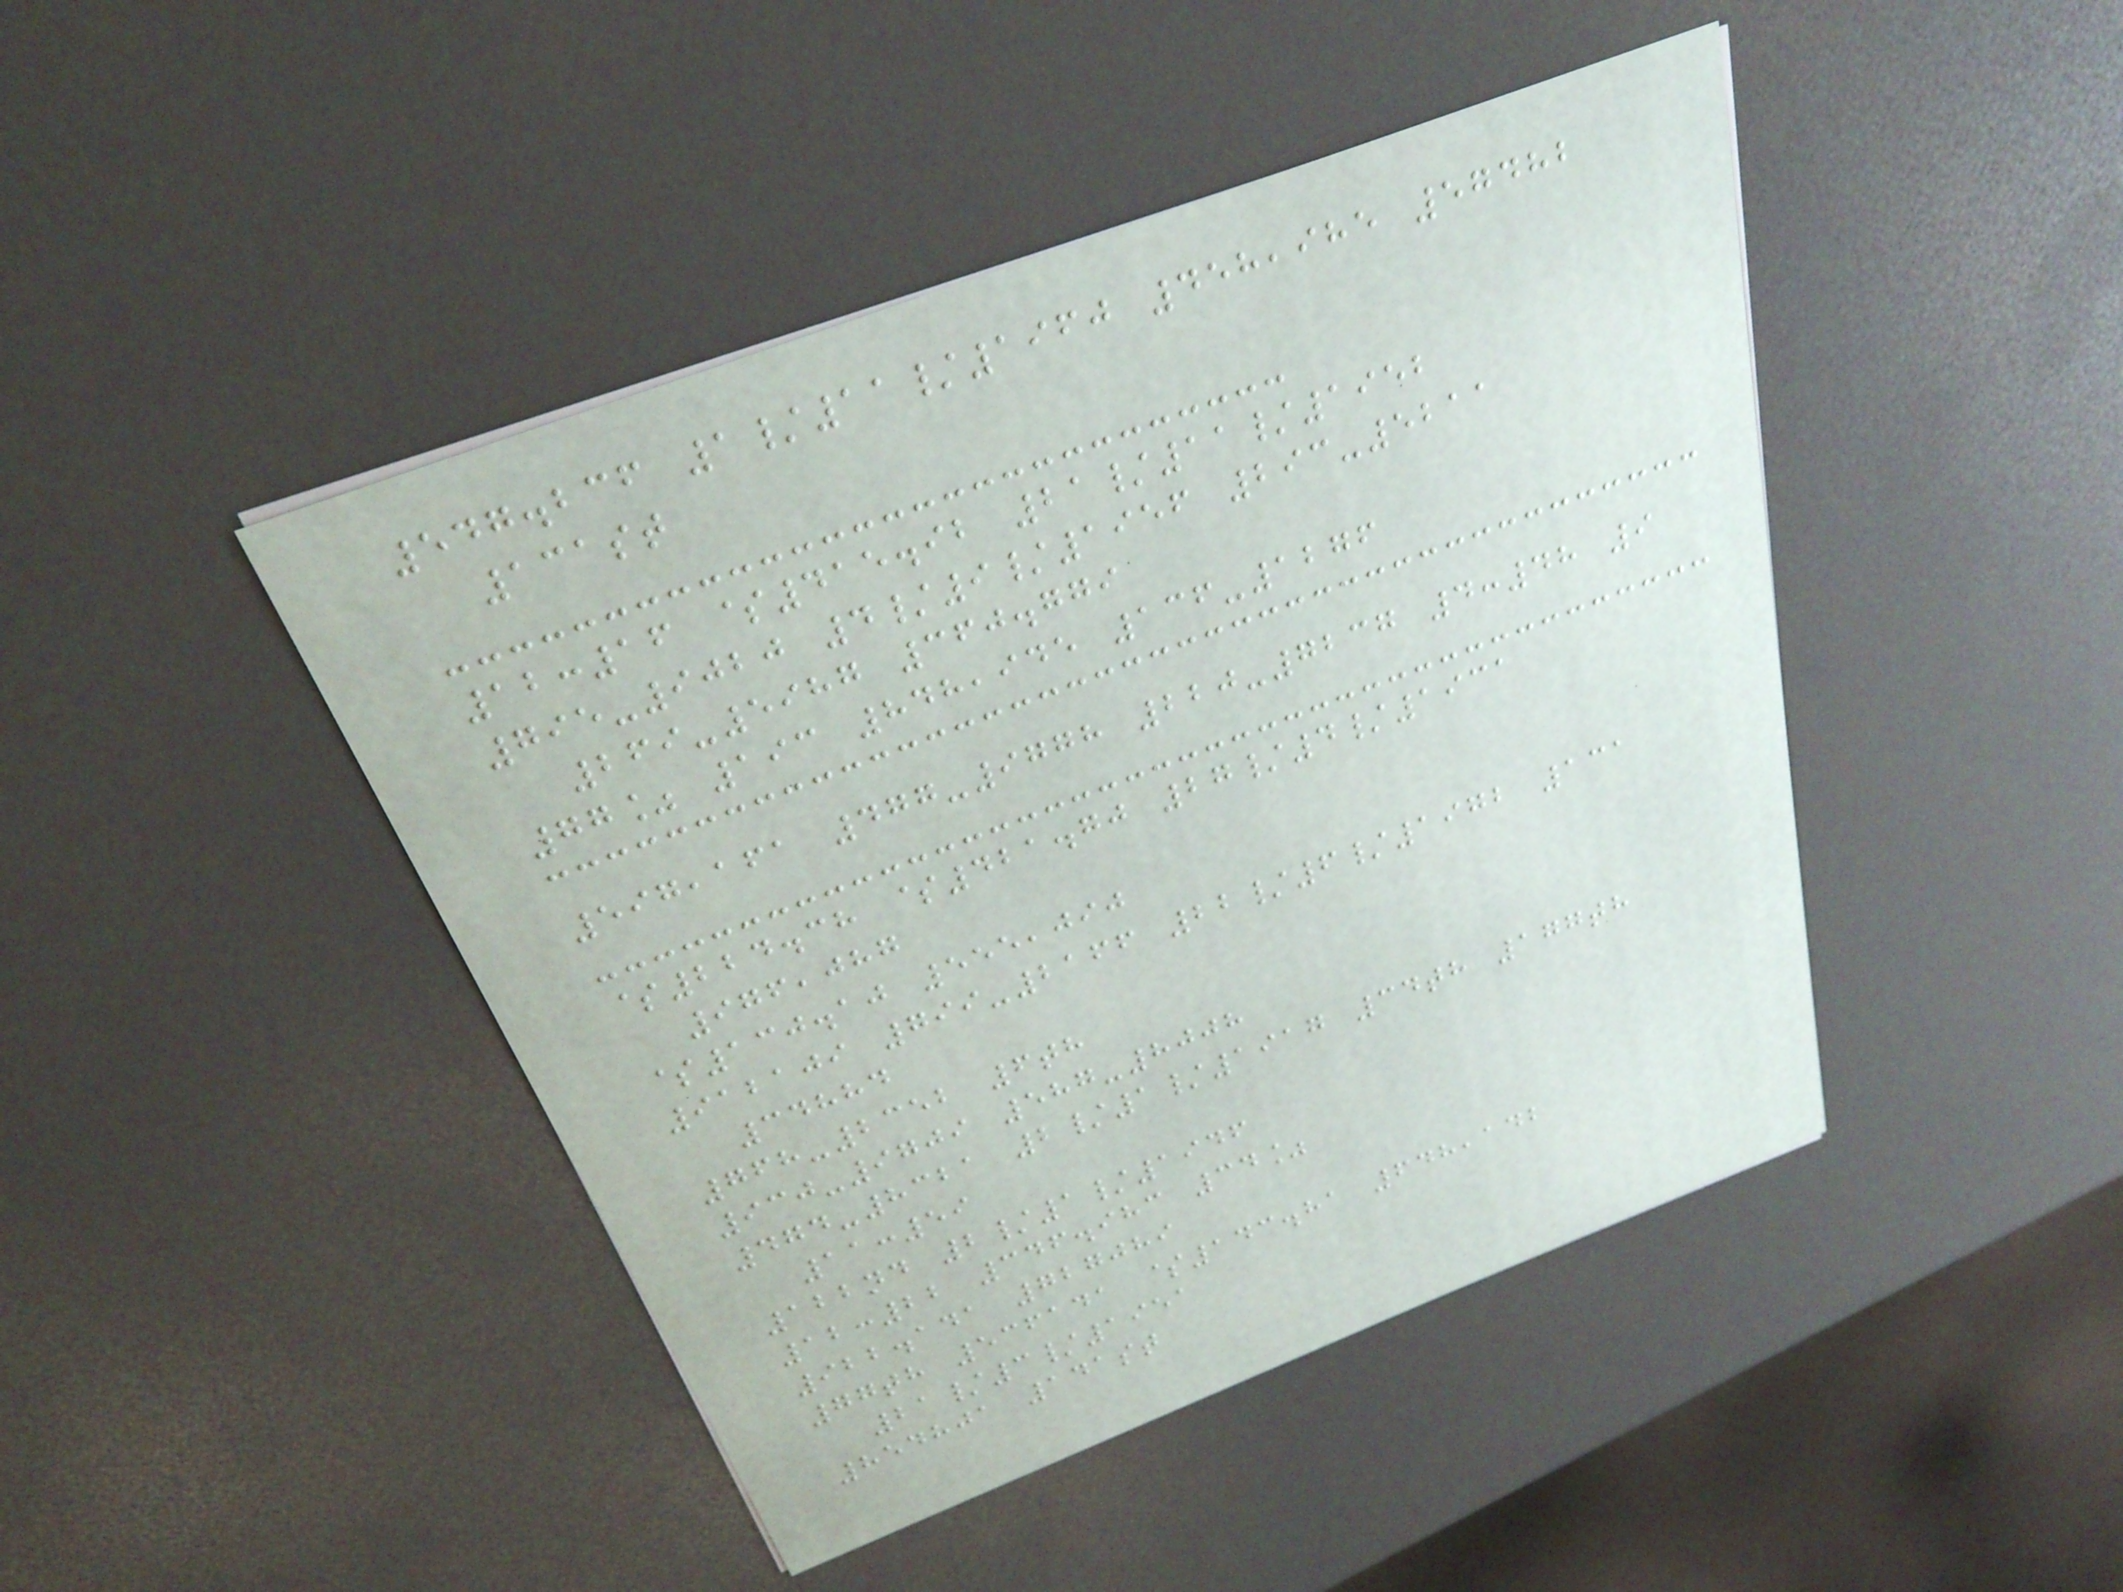547.236 1/11/1960 458,985 57482
131st
12:16 $415.92 21/11/1952
795-9020 4/9/1956 293-5211
269-5987 360.779
77% 193 848,945 136-1276
597,161 477-9778 220-7237 4:48 9
$224.38 $421.70 27/4/1931
976,087
$130.10 555,090
912109 799-2166 22/6/1972 131
34884
768-2352 6th
930-9709 587-8008
474-8321 2/1/1917 34th 177th
11:59
122nd 2/1/1946
12:22 346.983 34%
922.141 727089
77th 536141 $143.81 648,142
21/3/1951
854801 141st
